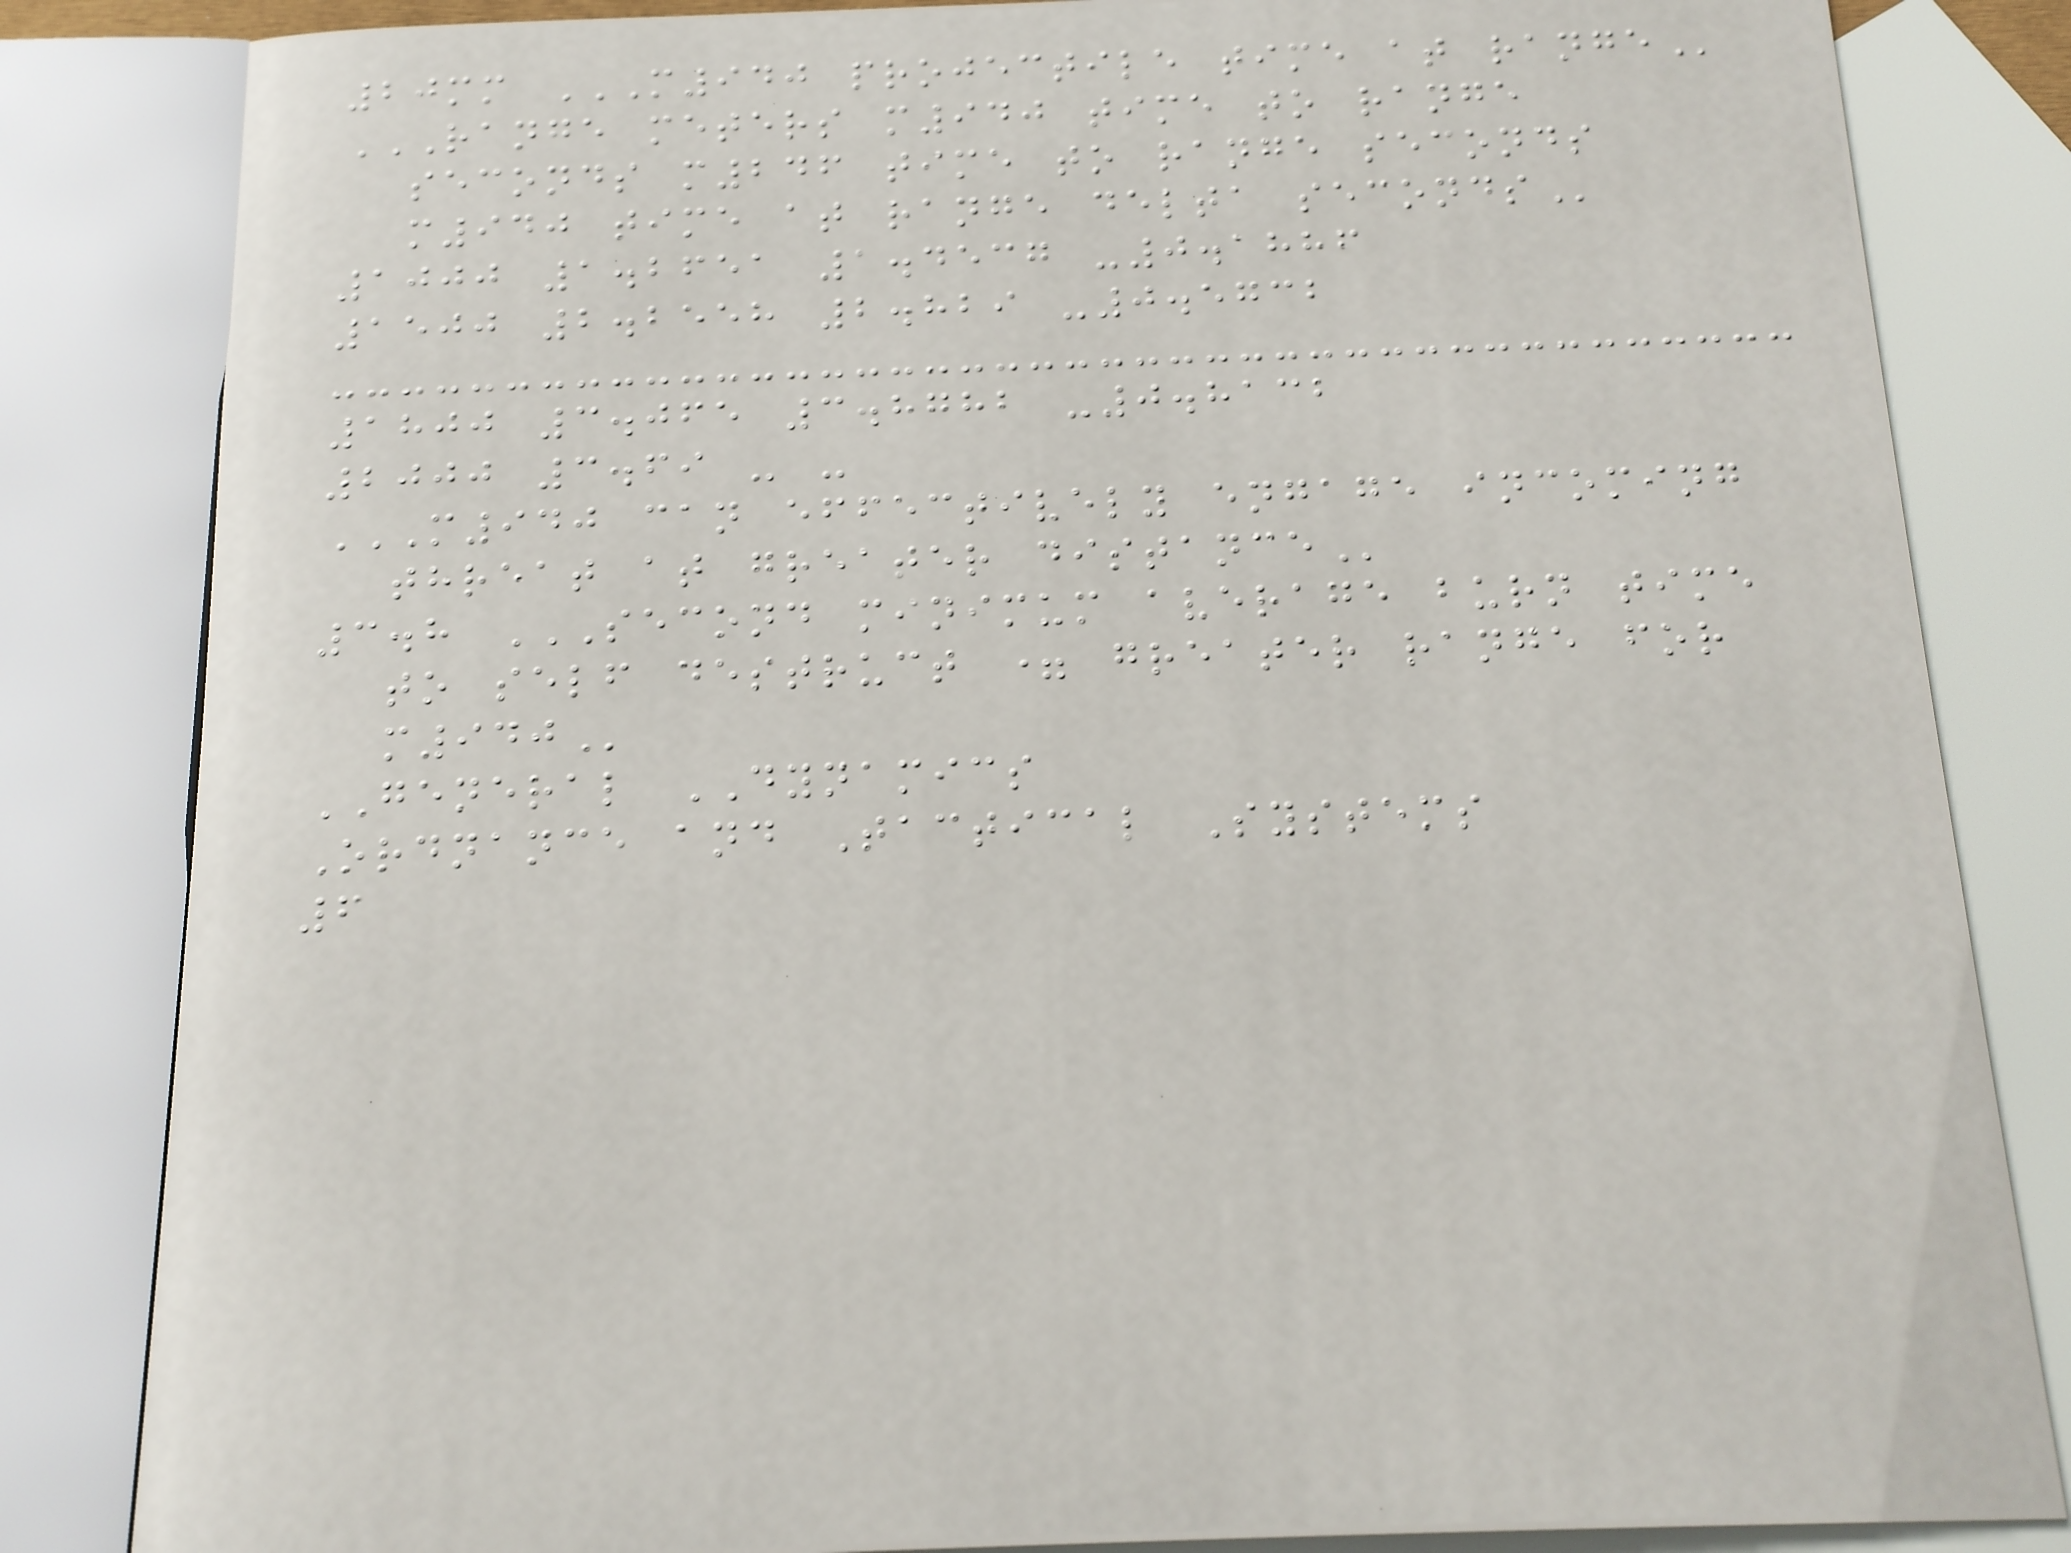20mm M940 PROJECTILE TIME AT RANGE
RANGE METERS M940 TIME TO RANGE
SECONDS M246 TIME TO RANGE SECONDS
M940 TIME AT RANGE DELTA SECONDS
1000 1.2651 1.4537 -0.1886
1500 2.2558 2.829 -0.5732
1800 3.065 3.8782 -0.8132
2000 3.69 - -
M940 CAN EFFECTIVELY ENGAGE INCOMING
THREAT AT GREATER DISTANCE
3.8 SECOND MINIMUM AVERAGE BURN TIME
TO SELF DESTRUCT = GREATER RANGE FOR
M940
GENERAL DYNAMICS
Ordnance and Tactical Systems
6
